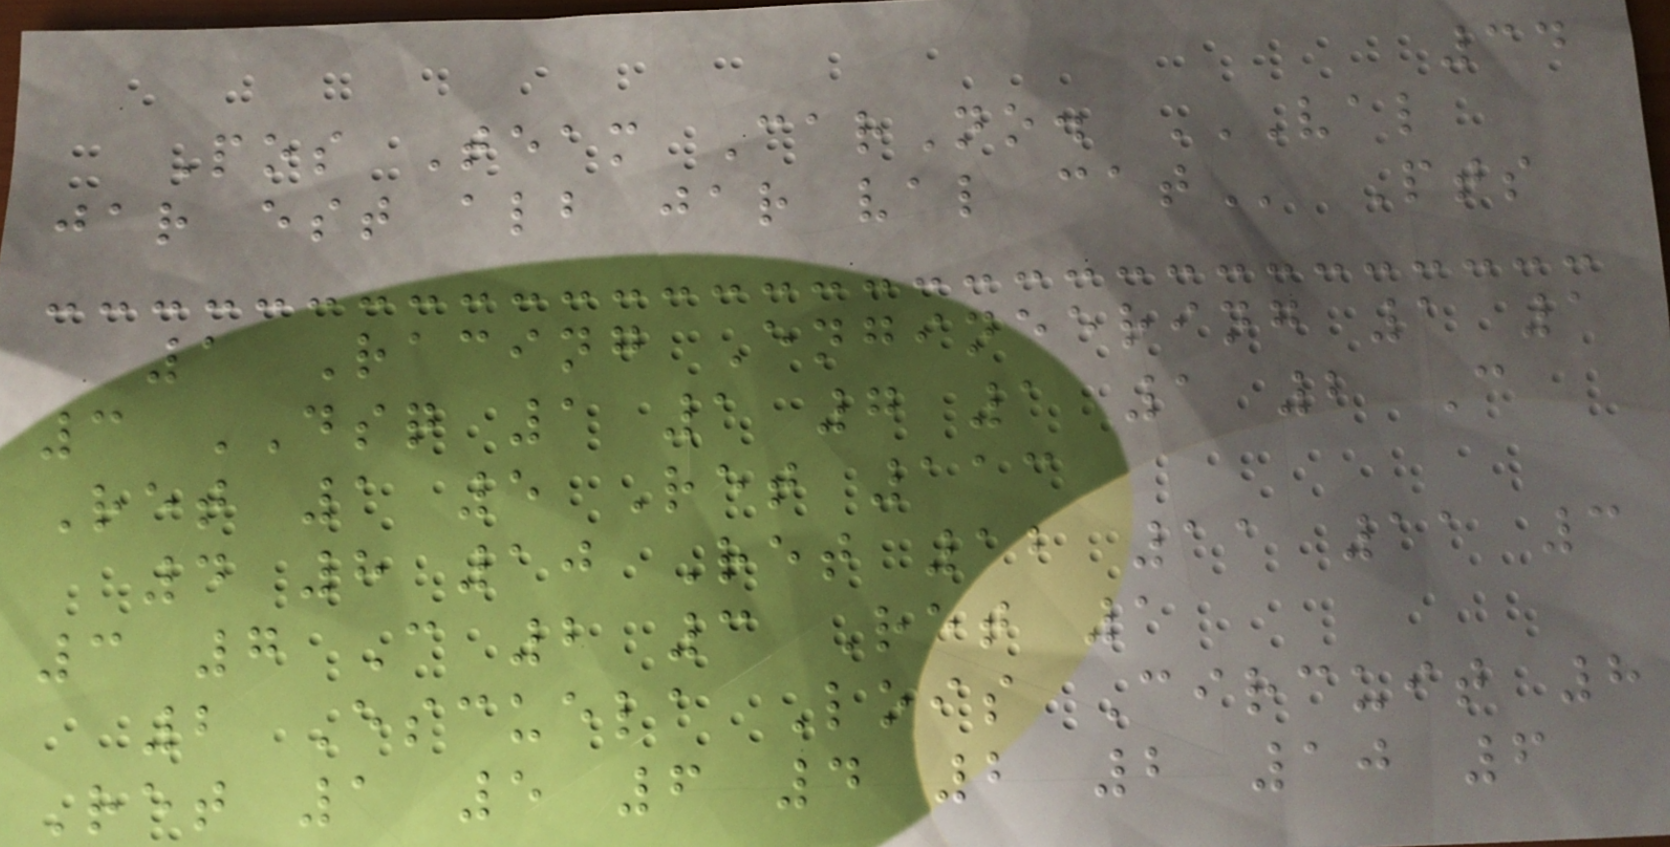34
Pos Team CarNo. VAL
JAR EST ALB JAR VAL CAT Pts
1 Racing Engineering 1 1
3 DSQ 1 1 7 1 1 2 C
Ret 1 5 Ret 113
4 8 10 Ret 12 11 11 3
3 7 C 2 3 Ret 1
2 Escuela Lois Circuit 8
Ret 1 5 6 4 2 2 10 6
